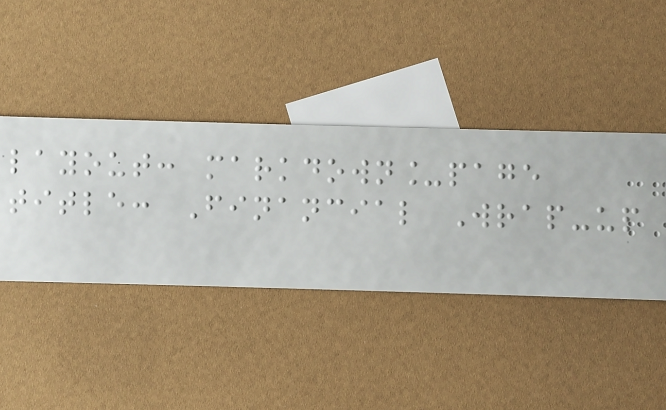layout: markdown_page
title: Financial Wrap-up
